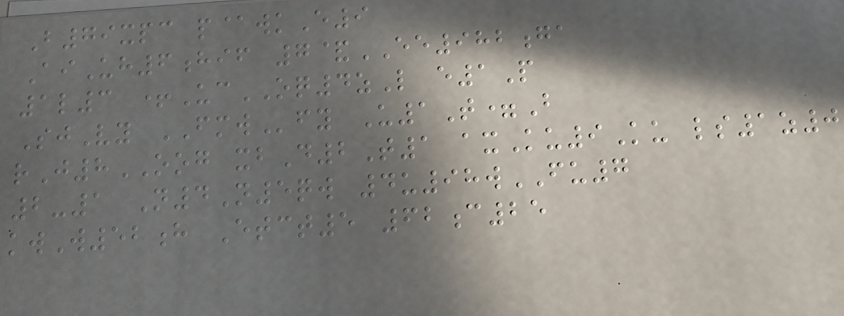B79xpc p@wkE9
AiUh6hif 7&EE982ga
1l3 +UcOQ4zL e1P
SjVy FMWfy U1T=B
rJ8OOG xbD2T1 axKu9Ku ls1z0
2-1 N4N5qw 4u98wFU7
kwW52h Etct5 62c25
